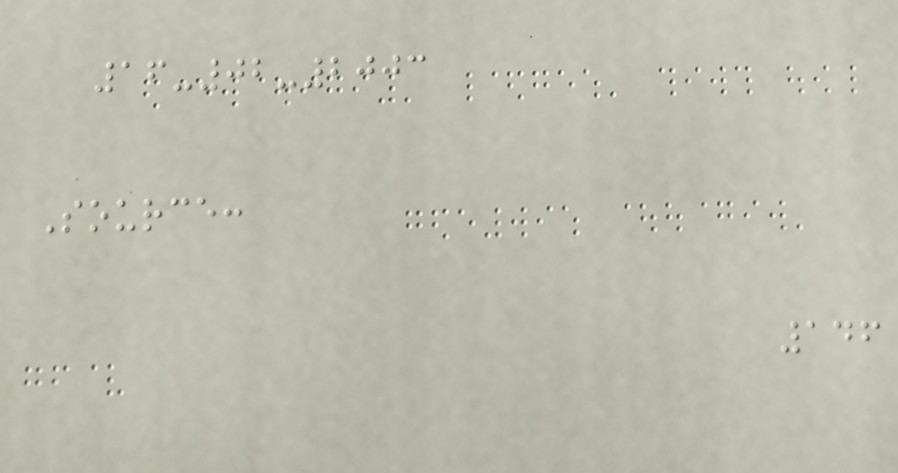16-02-2003
Source:
146
